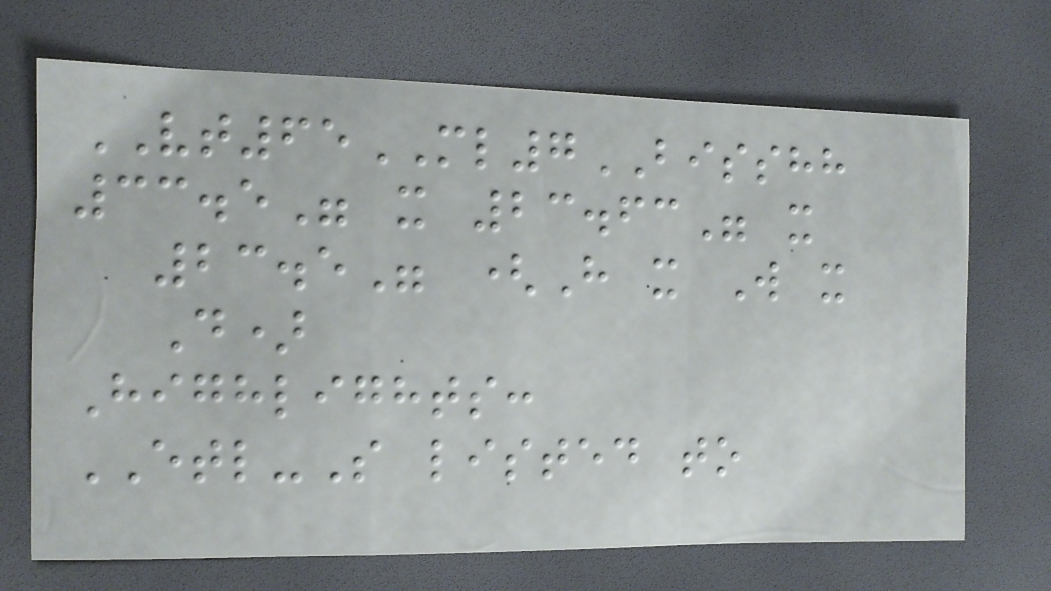VT65ML7BISSHH
33.5" x 23.63" x
23.5" (H x W x
D)
Highlights:
ETL-S listed to
